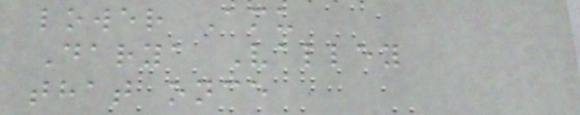lower Amu
Darya Valley
that once
